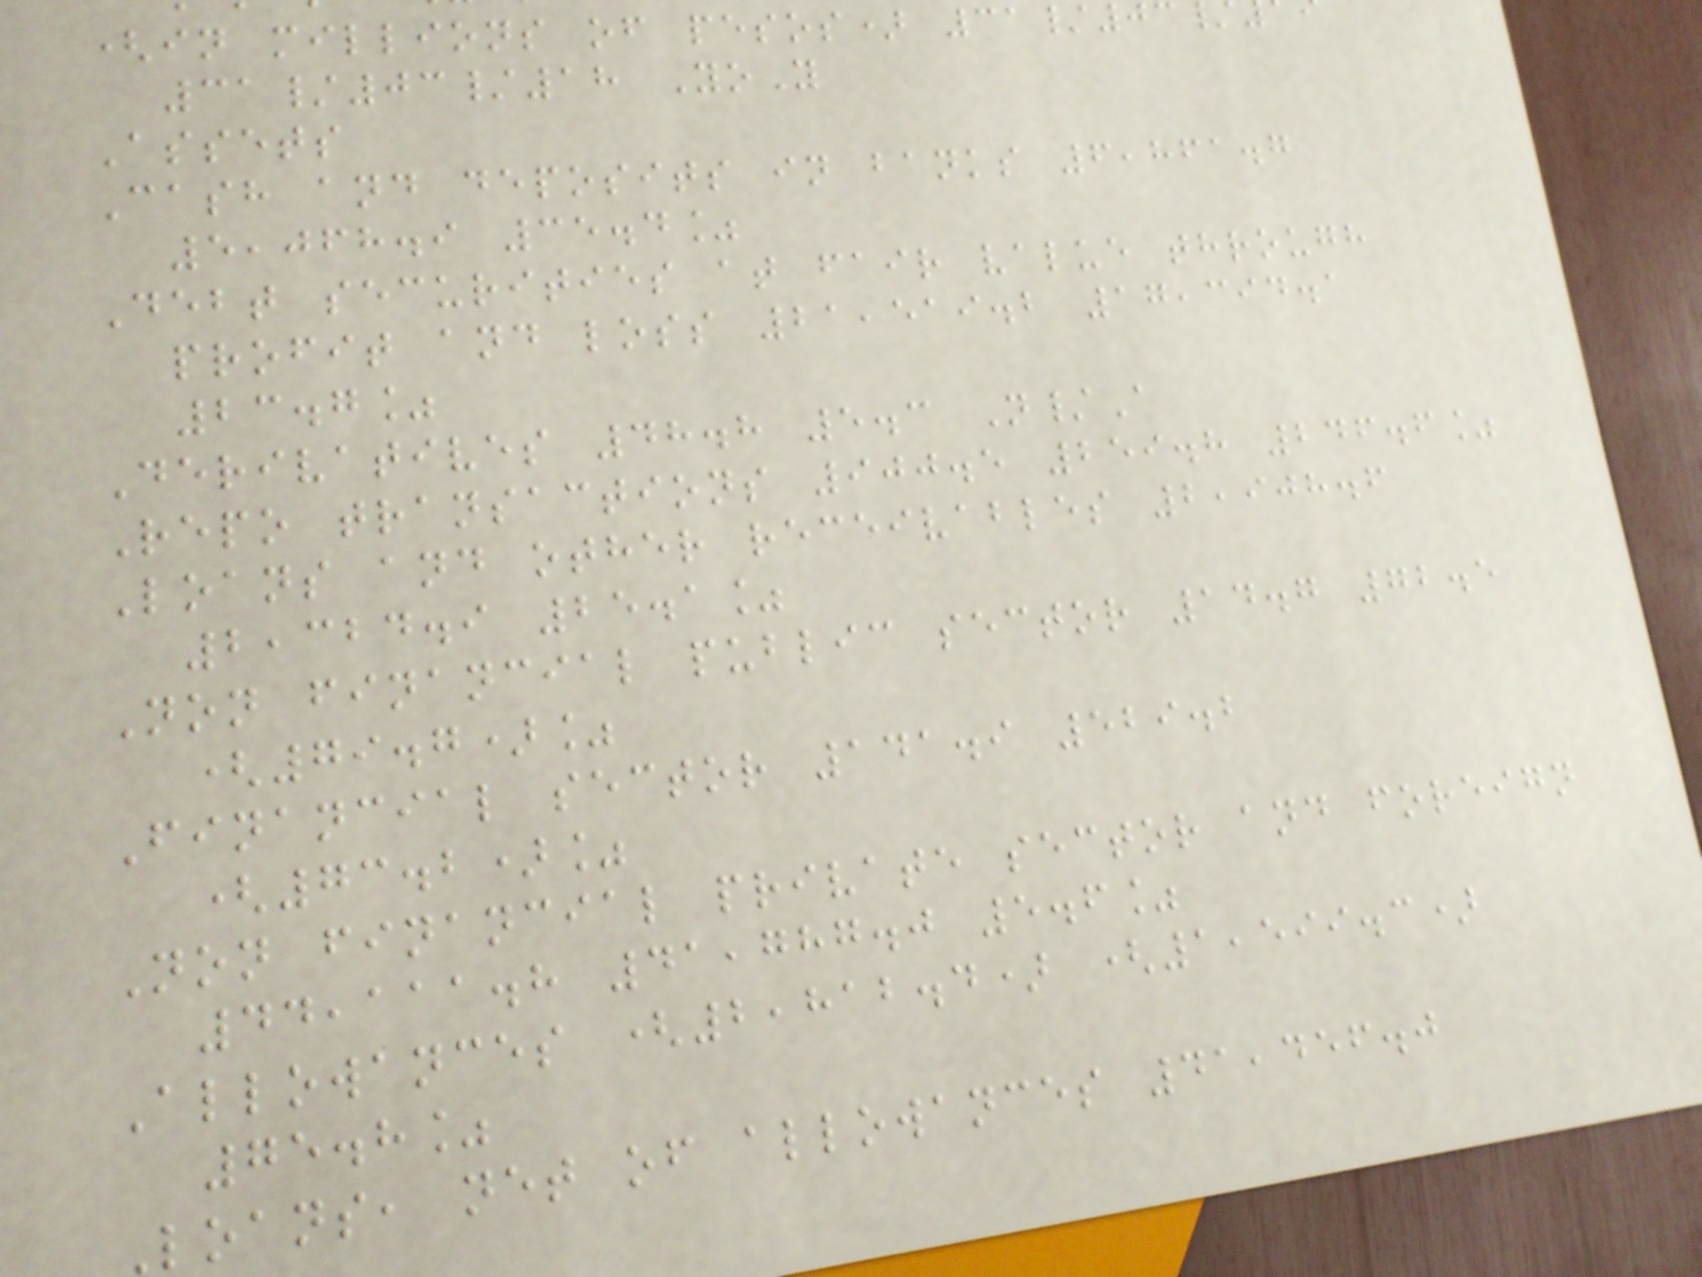(in millions of pesos) 31/03
31/03/18 YoY
Assets
Cash and deposits in banks 6,861.7
5,068.9 35.4%
Debt securities at fair value through
profit and loss 21,519.2 17,394.1
23.7%
Derivatives 48.8 5.3 N/A
Repo transactions 900.5 259.8 246.6%
Loans and other receivables 2,908.6
2,324.9 25.1%
Non financial public sector 14.7 72.5
(79.7)%
Financial sector 141.9 529.2
(73.2)%
Non financial private sector and foreign
44,111.8 41,787.0 5.6%
Allowances (2,812.4) (1,599.3)
75.8%
loans, net of allowances 41,456.0
